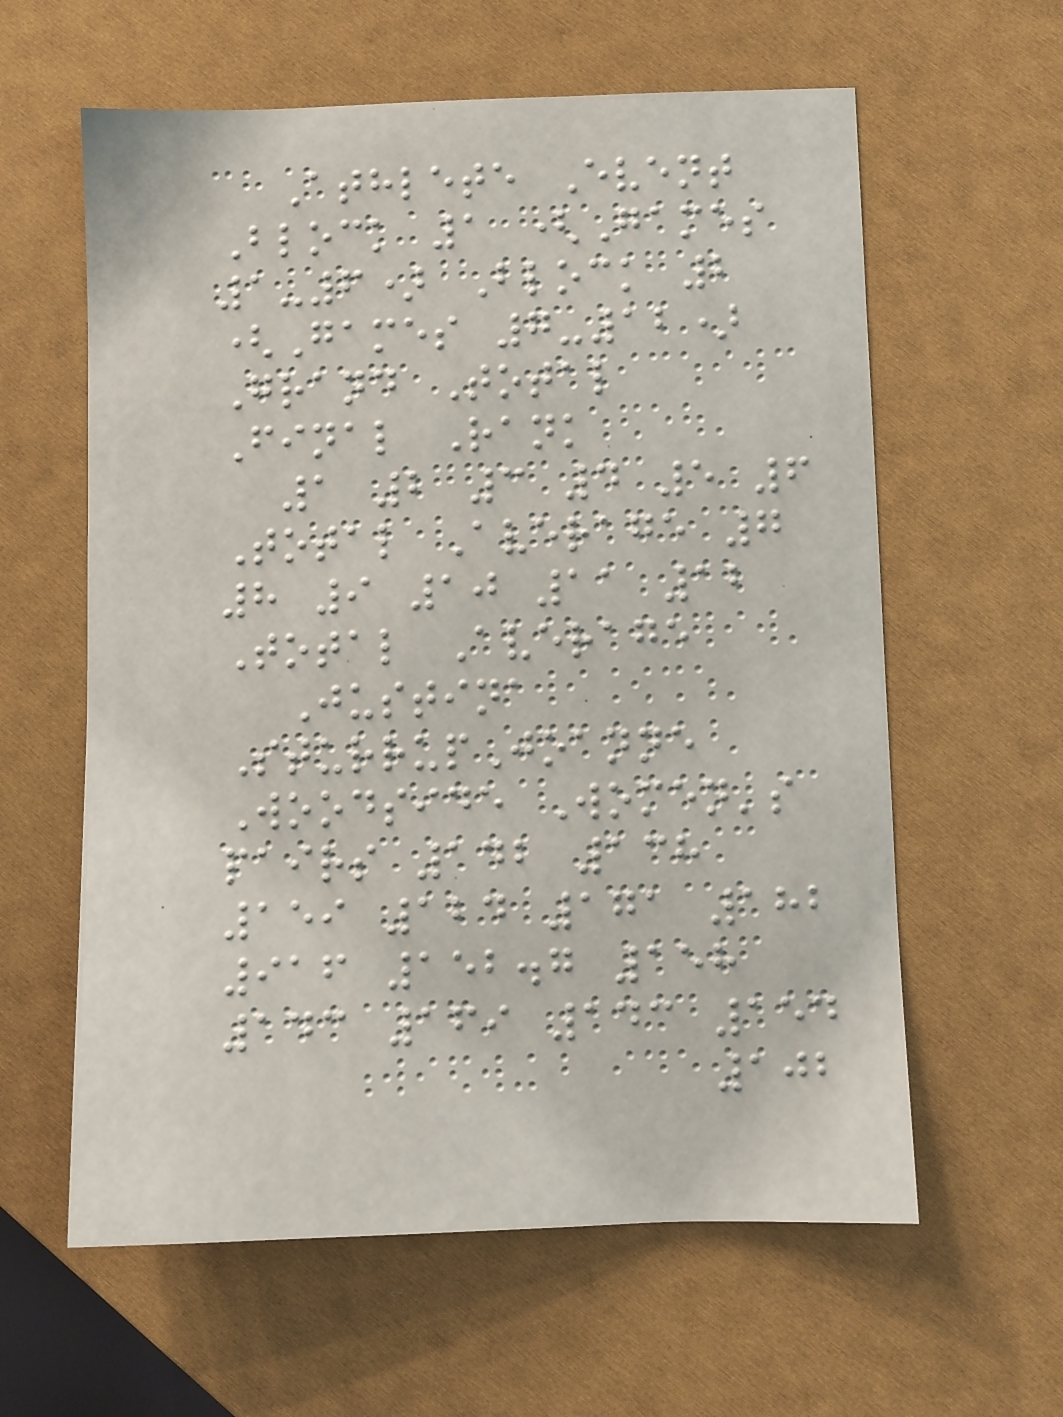Athlete Event
Block 1 (Games
1-6) Block 2
(Games 7-12)
Grand Total
Final Rank
1 2 3 4 5 6
Total Average 7
8 9 10 11 12
Total Average
Justina
SturrupJoanne
Woodside Women's
pairs 142 138
159 124 171 182
916 152.7 158
143 169 143 154
102
